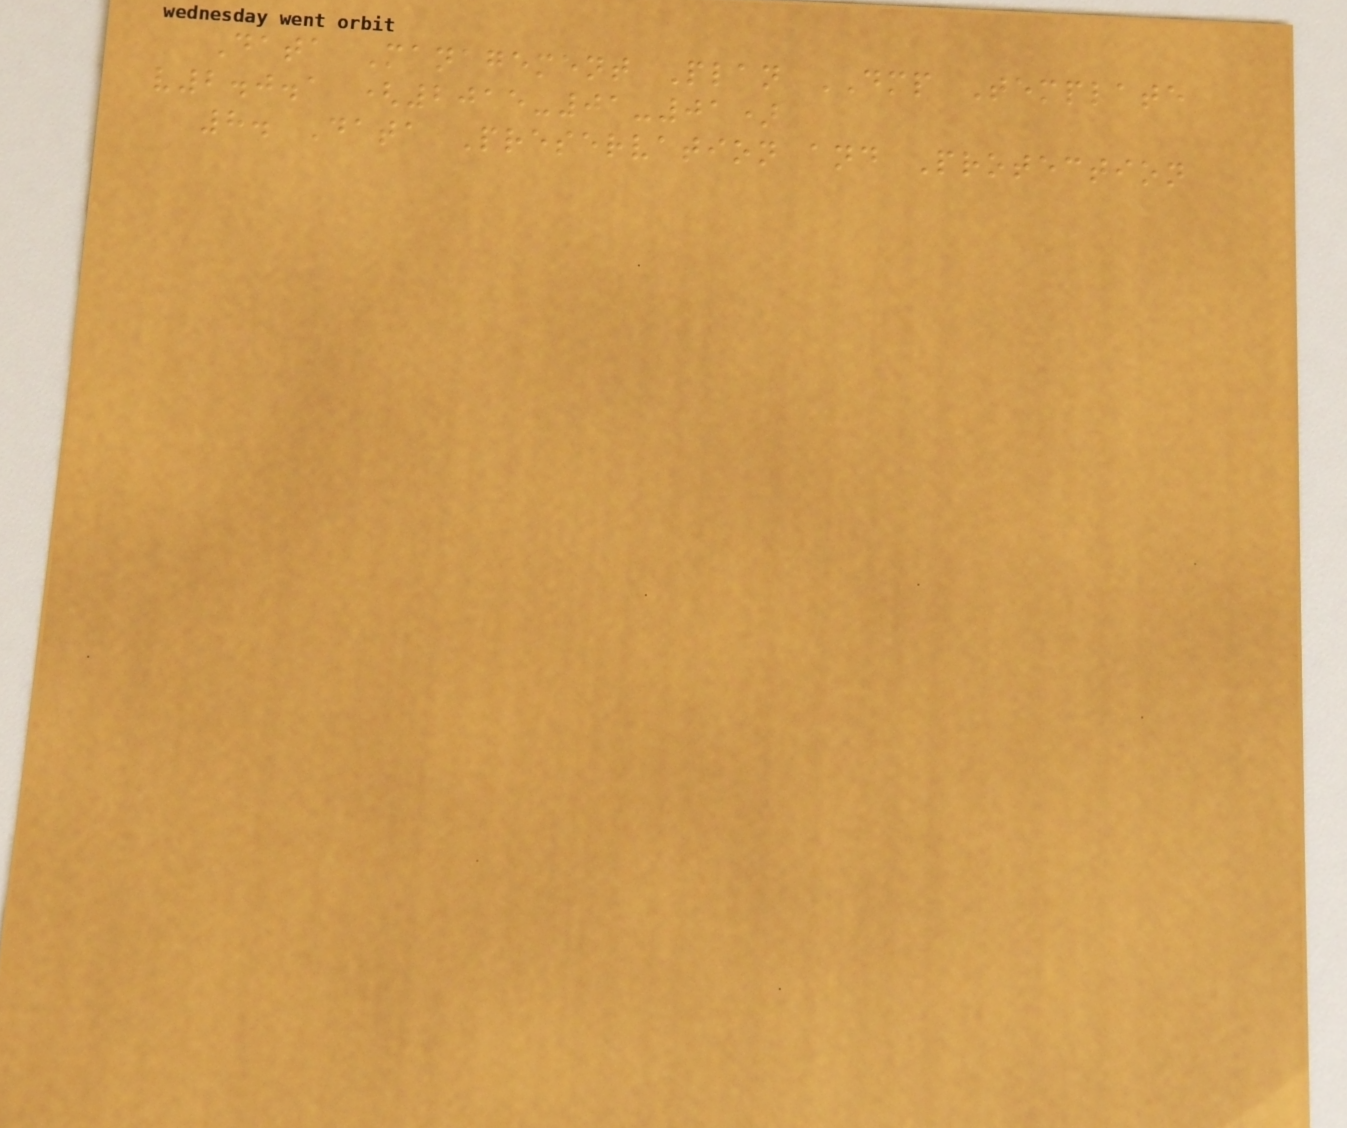Data Management Plan DMP Template
v2.0.1 (2015-01-01)
8. Data Preservation and Protection
